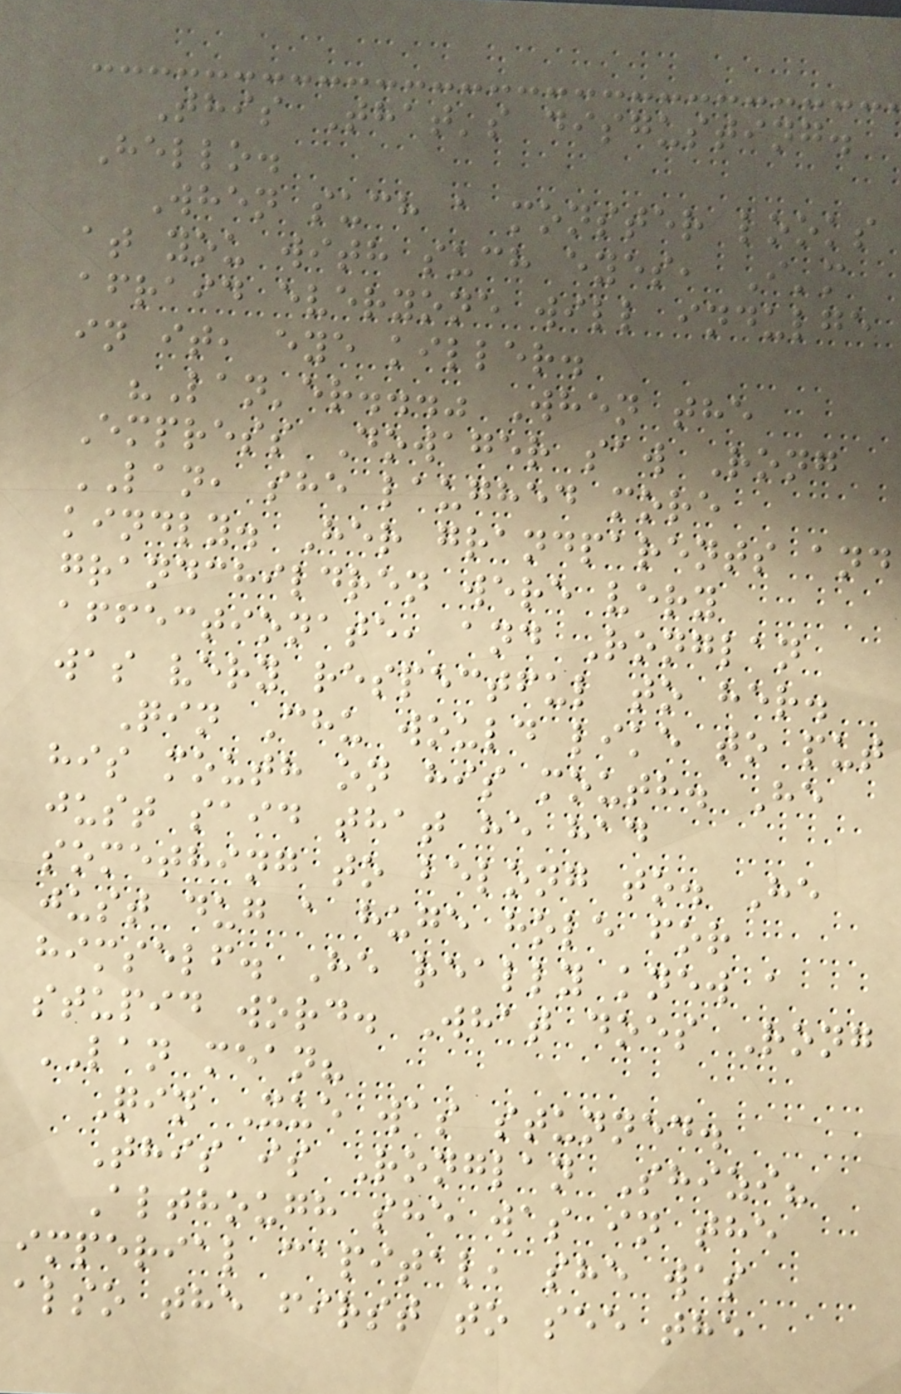This That's disgusting.
Hello.
When such a monster looks
at you with such eyes, I'm
afraid everyone will indulge
in it, eye killer.
"Lan'er..." When the
Empress Dowager saw Rong
LAN, she laughed more
kindly. Her grandparents and
grandchildren were very
affectionate, and Ronglan
was very respectful to her.
Qin Chu would like to put
his mouth on his mouth. He
just said that he had
something to belong to. He
just dug a huge hole for
himself. He really knew a
stupid word. What does Rong
LAN mean?
Qin Xue was stunned.
This is Ronglan Shizi?
Although she was in the
imperial capital, she was
also the first to see the
